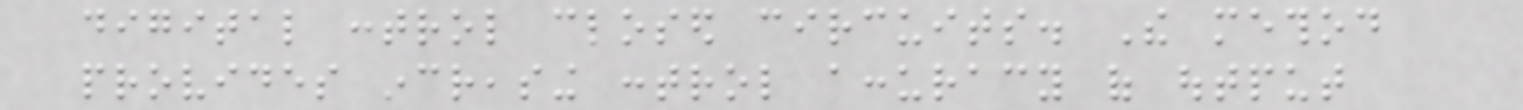digital control closed circuits. The method
provides increasing control accuracy of output
